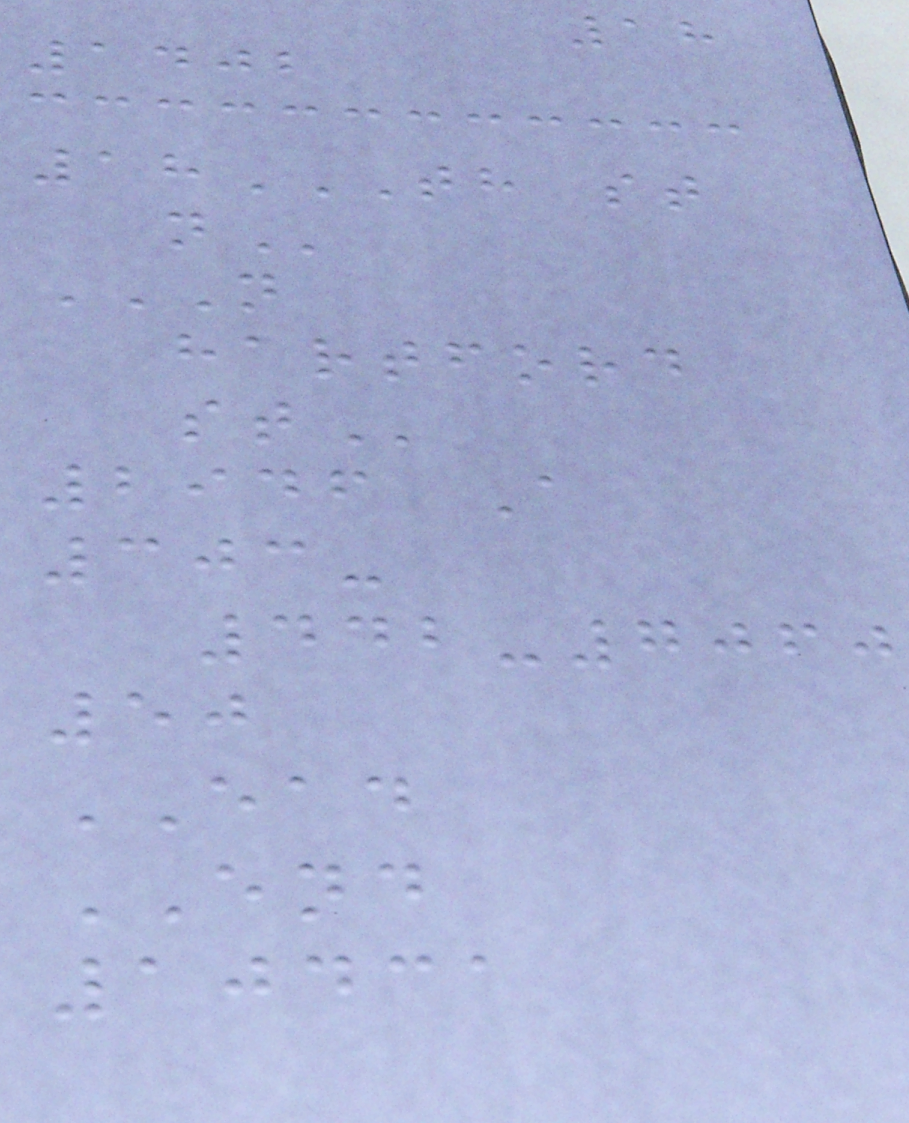18
1402
18TH ST
N
N
HARTFORD
ST
2946 A
303-
442-7060
50
EAD
END
10431
